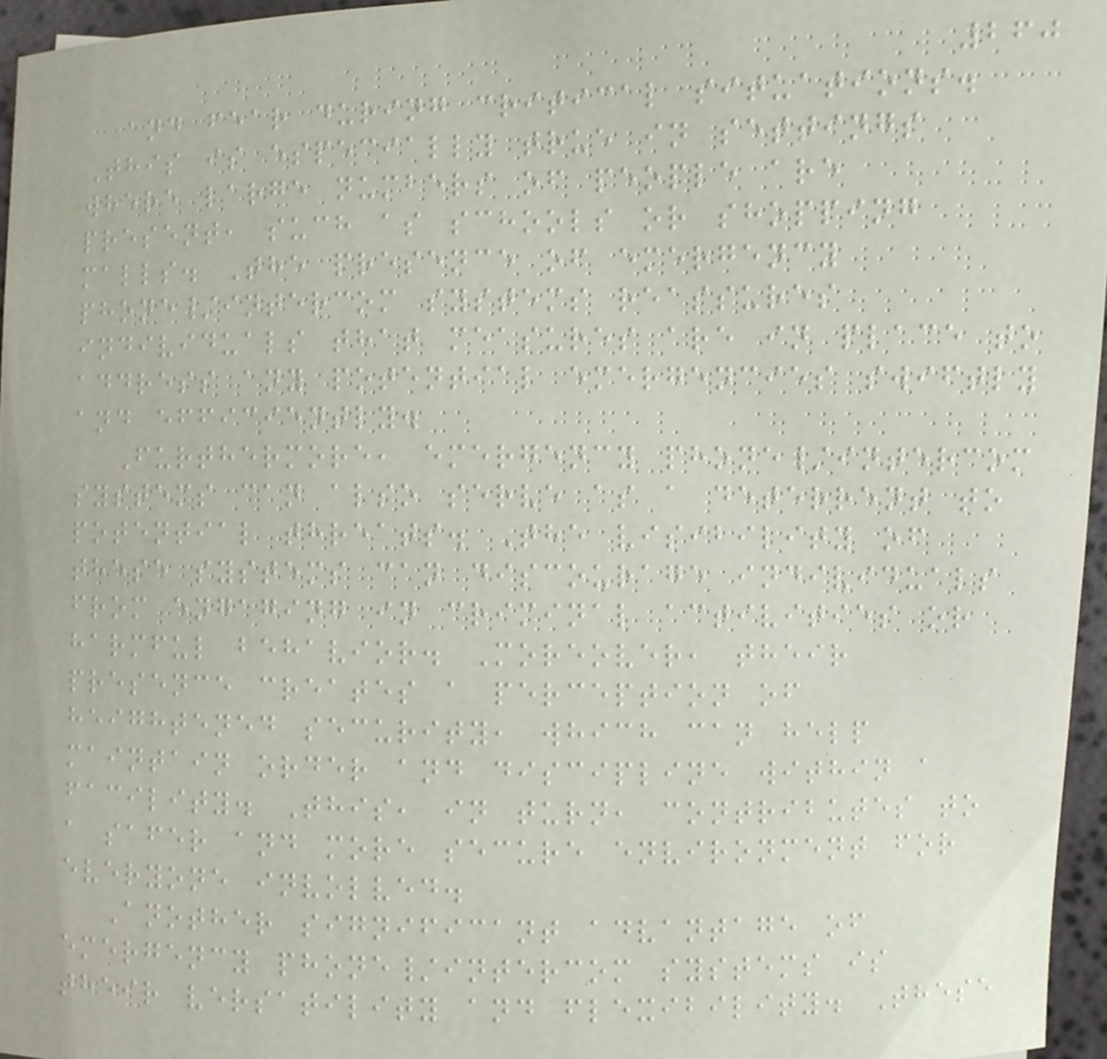260
and fear during critical situations.
This is especially true in settings
where large numbers of people are
present, such as schools or shopping
malls. The presence of emergency
phone/intercom systems reassures
individuals that measures are in place to
address any potential emergencies swiftly
and efficiently.
Furthermore, emergency phone/intercom
systems can also serve as a deterrent to
potential threats. The visibility of
these systems can discourage individuals
from engaging in criminal activities or
harmful behavior. Moreover, their
presence creates a perception of
heightened security, which can help
maintain order and discipline within a
facility. This, in turn, contributes to
a safer and more secure environment for
everyone involved.
Another significant advantage of
emergency phone/intercom systems is
their versatility and flexibility. These
